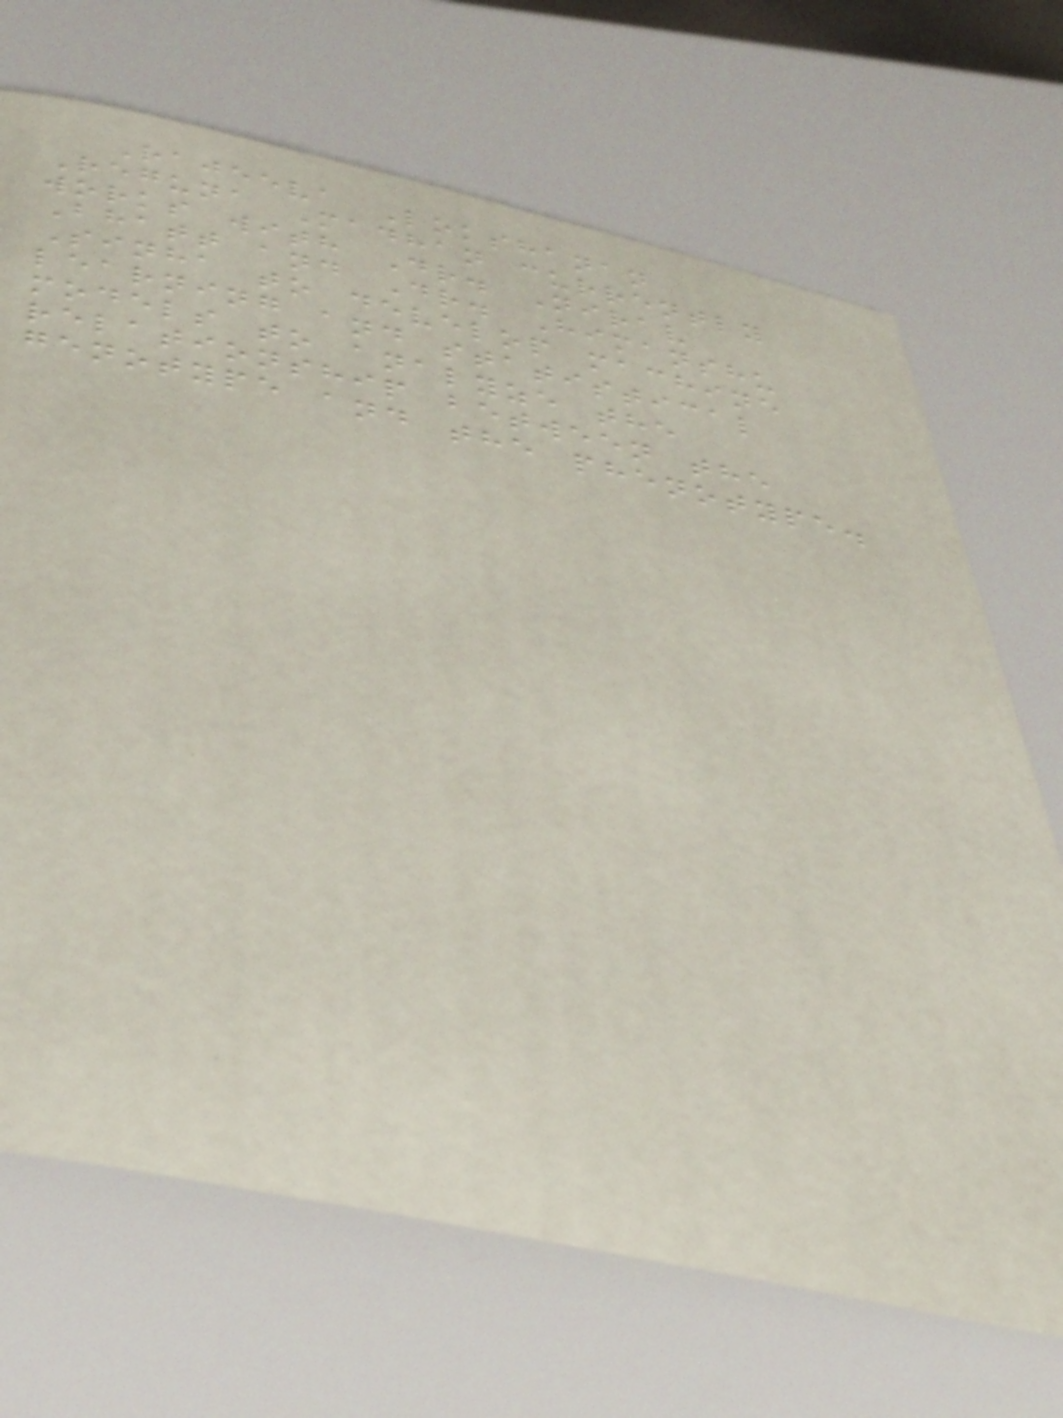Rajeeva Lokshanan
Reguna Madhan currently
works with Dr. Nirav
Bhatt and Dr. Himanshu
Sinha to develop machine
learning and statistical
models to analyze the
relationship between the
genotype and the phenotype.
